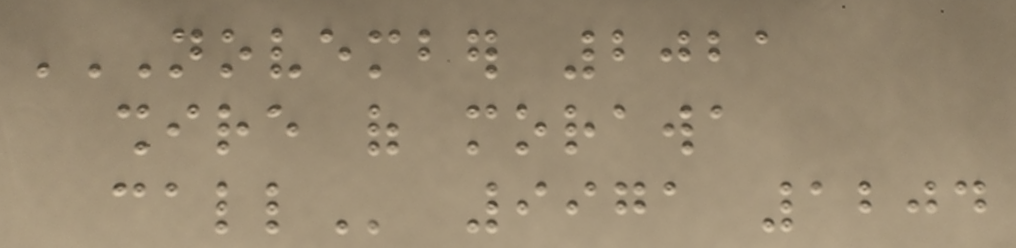NOVEMBER 2021
SHIRE OF MORAWA
CALL 9971 1204
